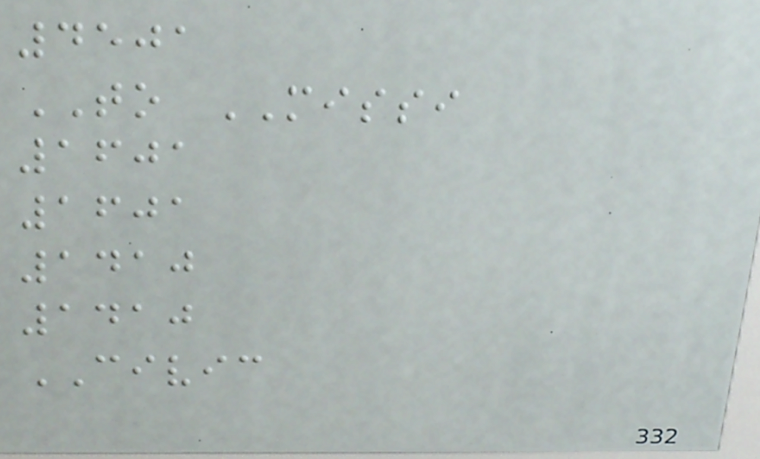4501
TO MISSI
1601
1601
1410
1410
CIVIC
